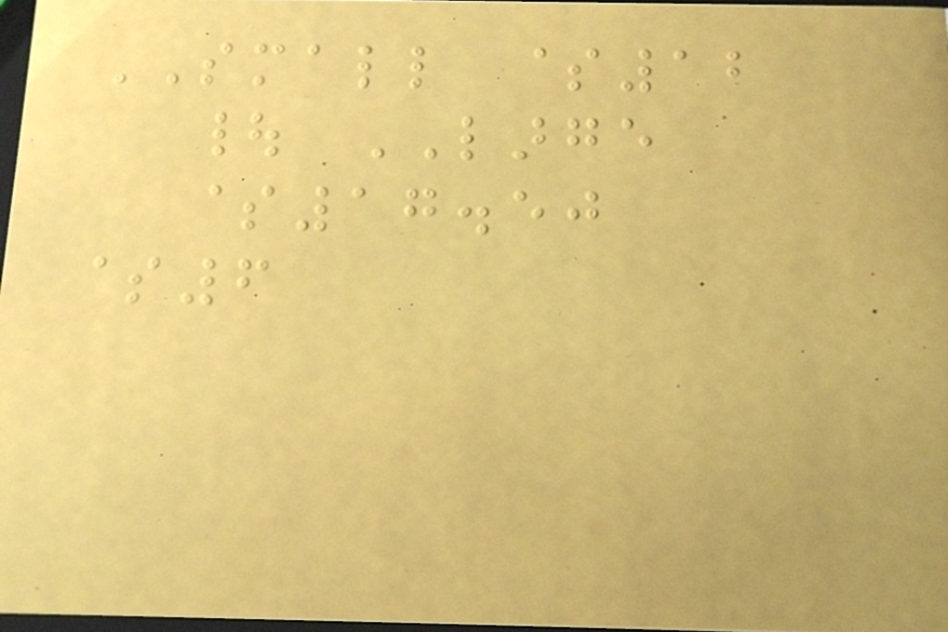SMALL $12
| LARGE
$17.50
$6
